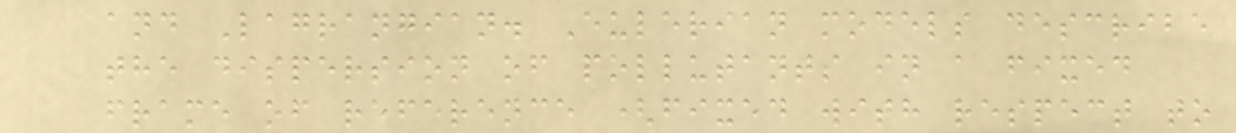and Lagrangian. Eulerian models describe
the dispersion of pollutants in a fixed
frame of reference (fixed with respect to
